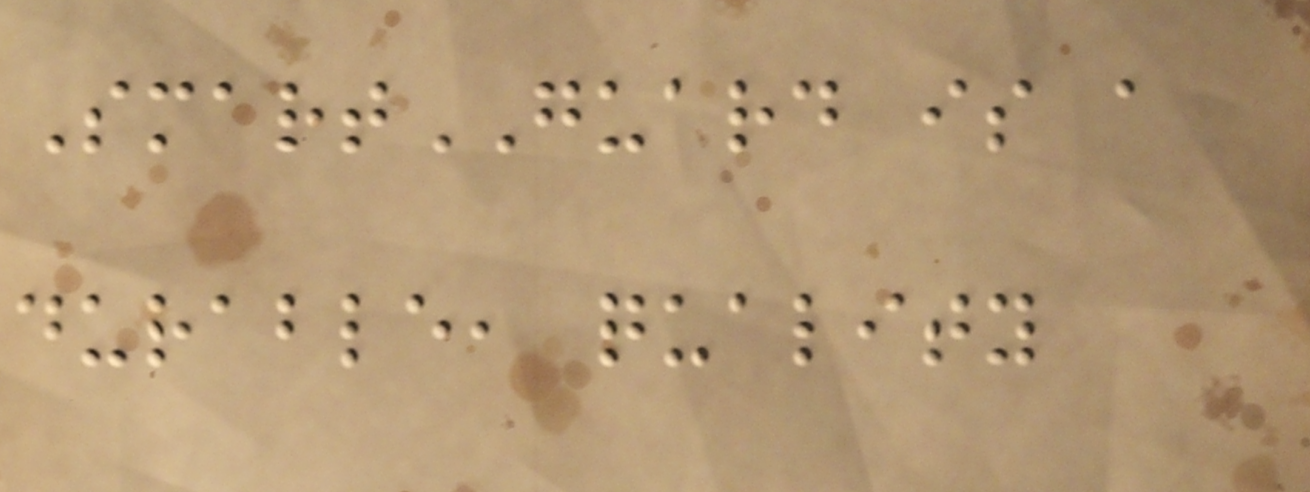SmartGUARD is a
durable, quality
